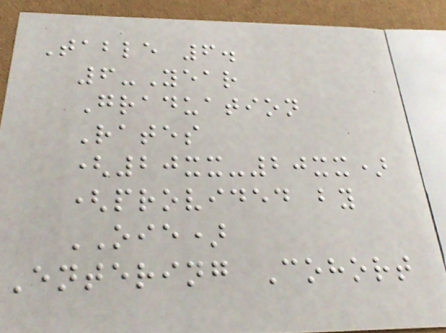Table 6.
6-Year
Graduation
Rates
(20xx-20xx)
(provided by
OIE)
Entering Cohort
